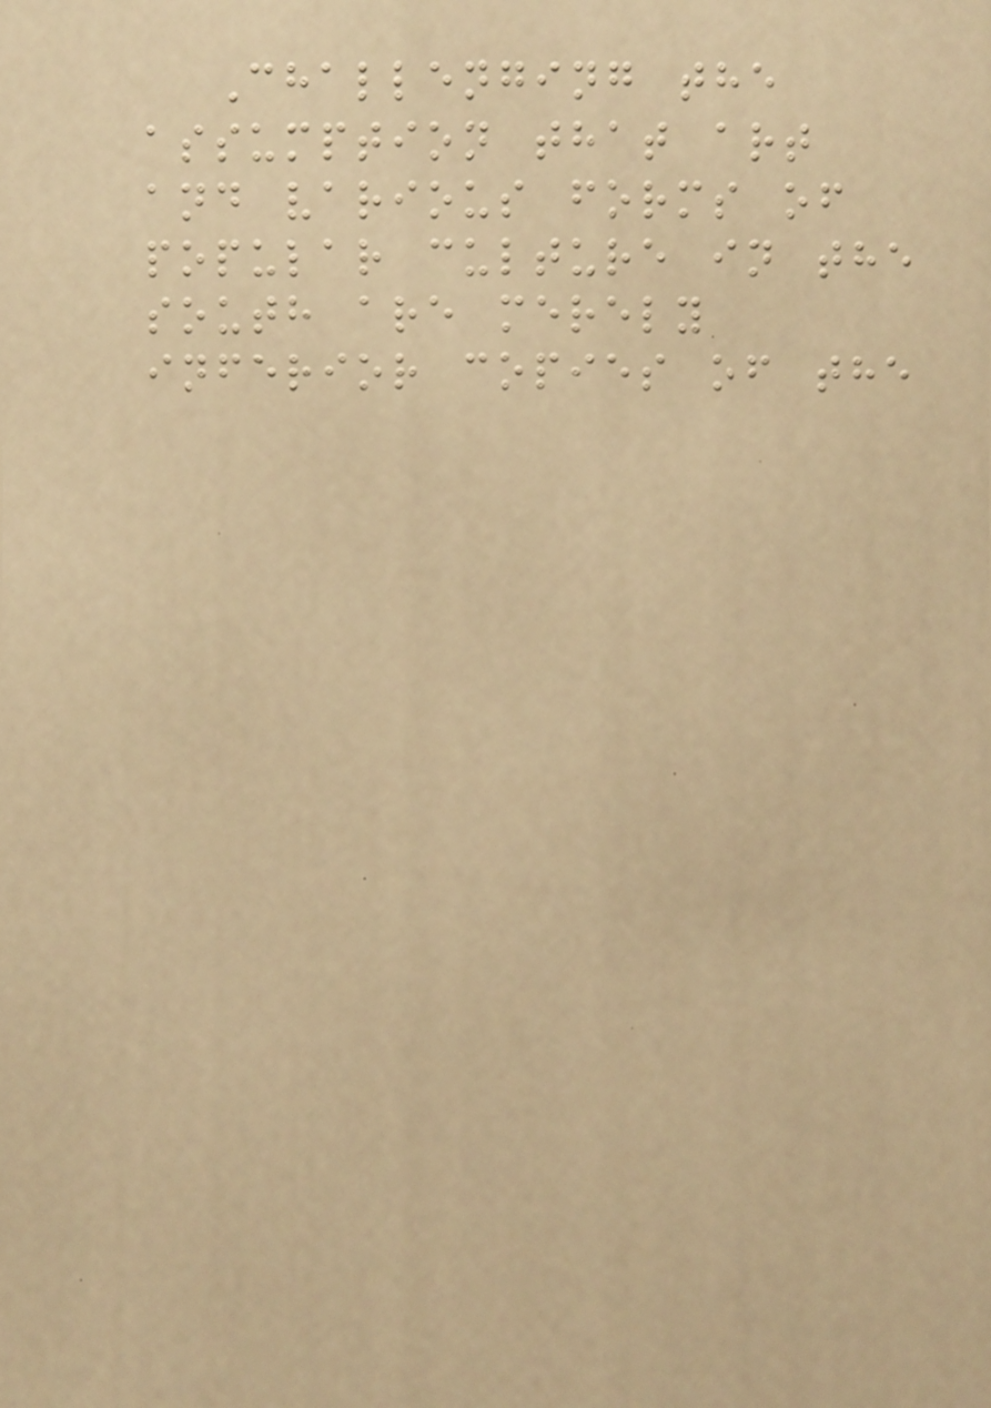Challenging the
assumption that art
and various forms of
popular culture in the
south are merely
inferior copies of the
